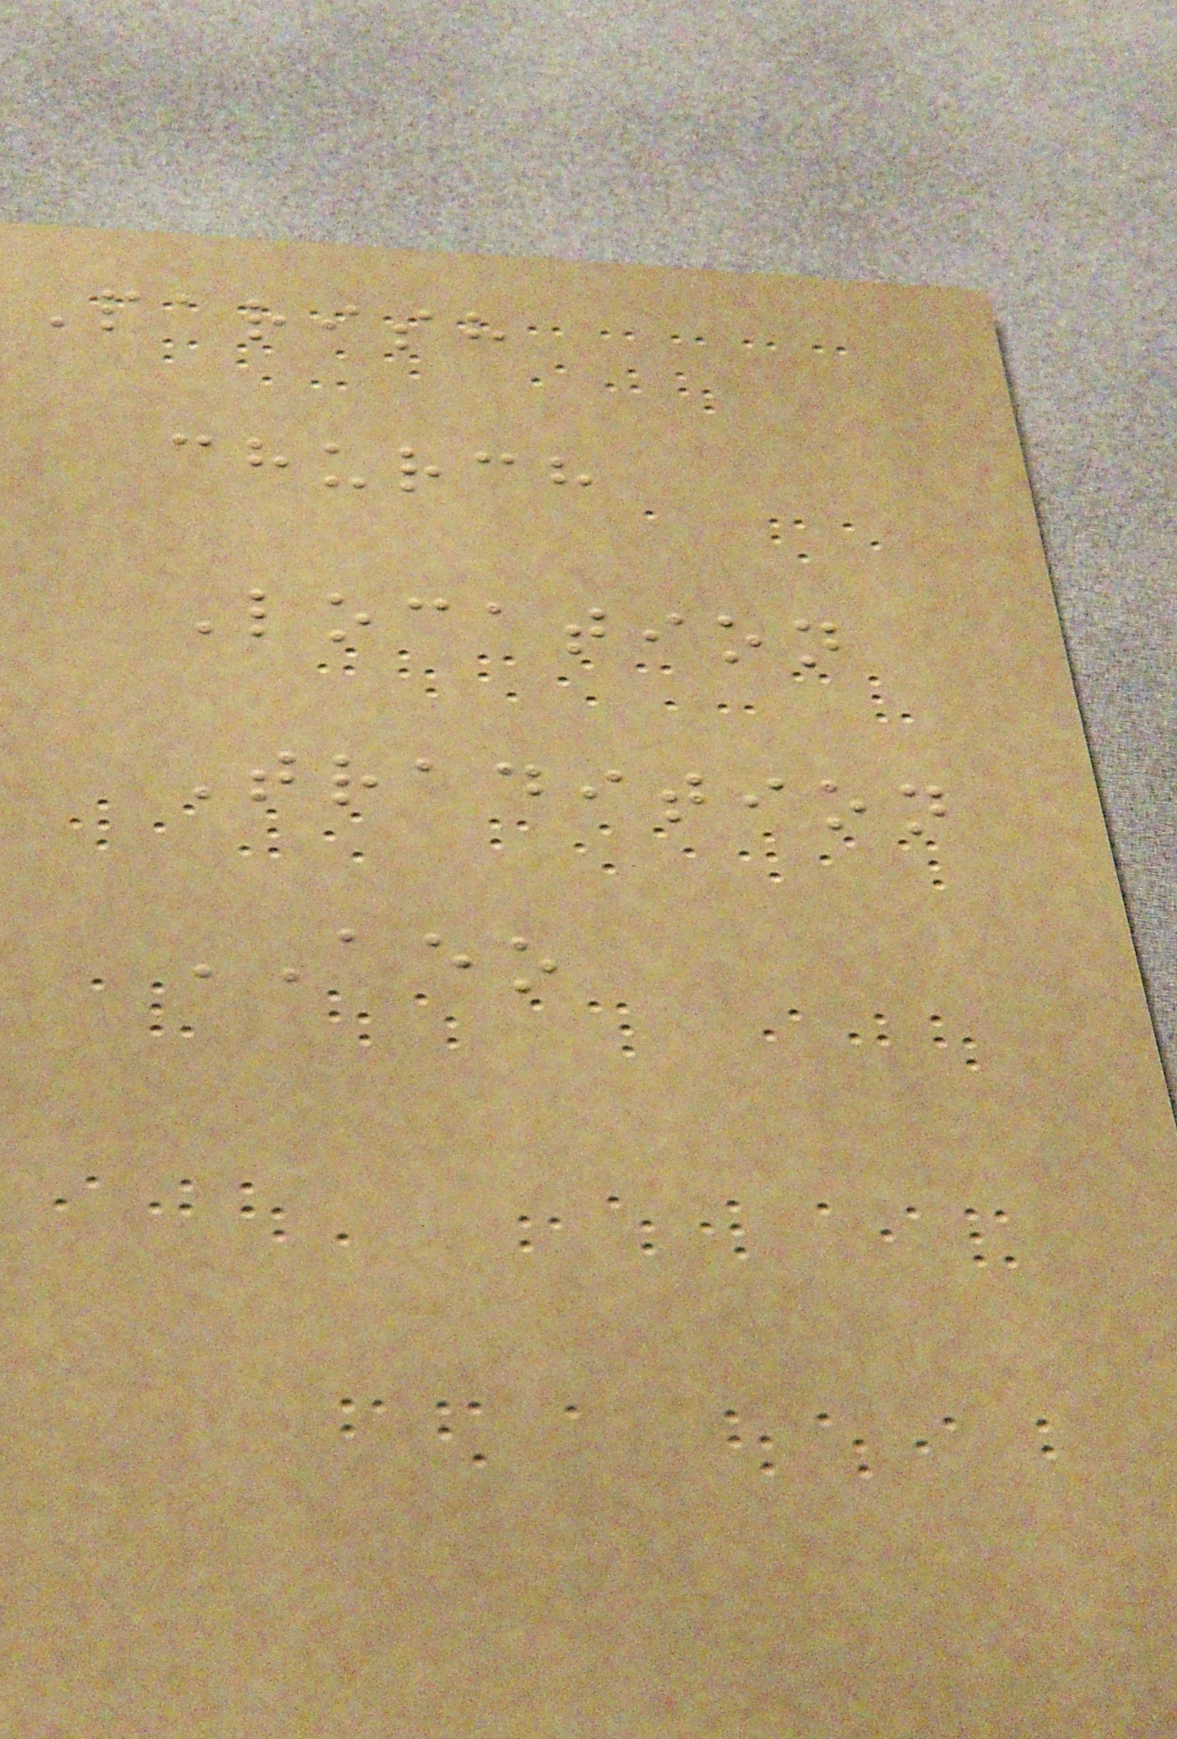Parish
church
Location
Tradition
AEO
